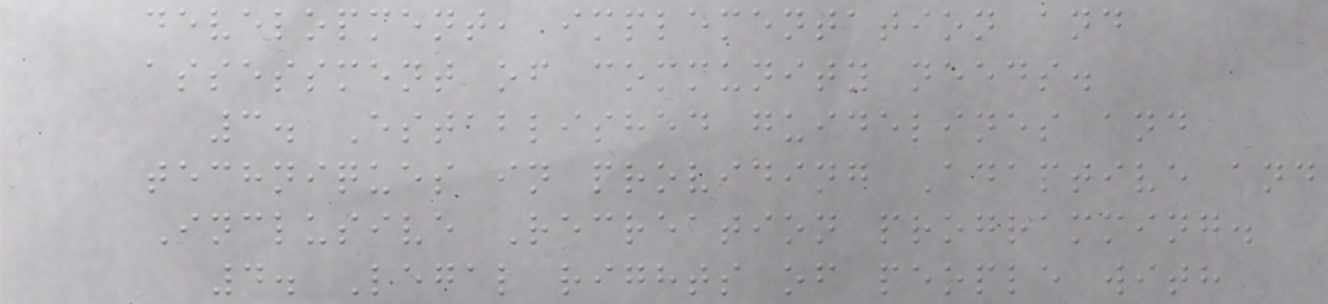development, implementation and
assessment of community needs.
3. Established guidelines and
techniques in providing Adaptive and
Inclusive Recreation programming.
4. Legal rights of people with
